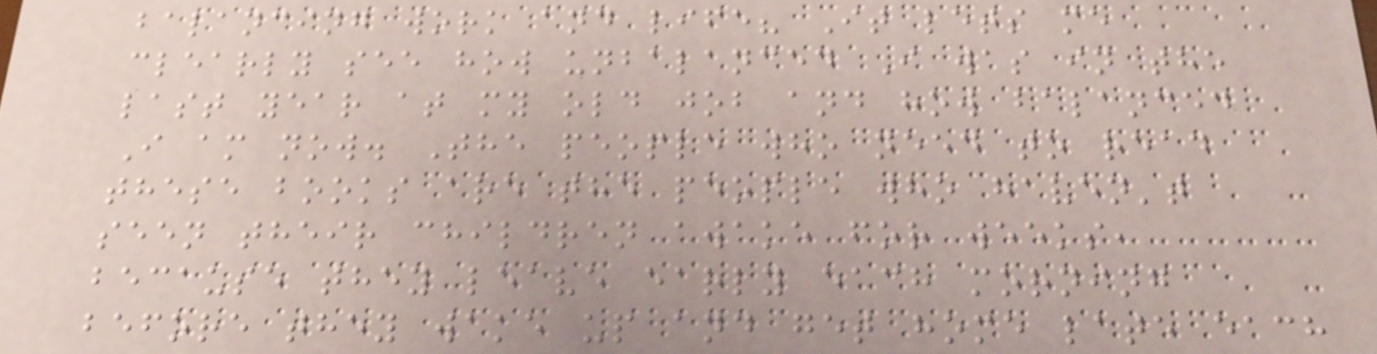balancing work and life? It lets me
clearly see how unbalanced I was in the
last year at my old job and how balanced
I am now. The people who need to read
these books are the people who haven't
seen their children awake for weeks,
because they leave early each morning
before they wake up and get home late each
